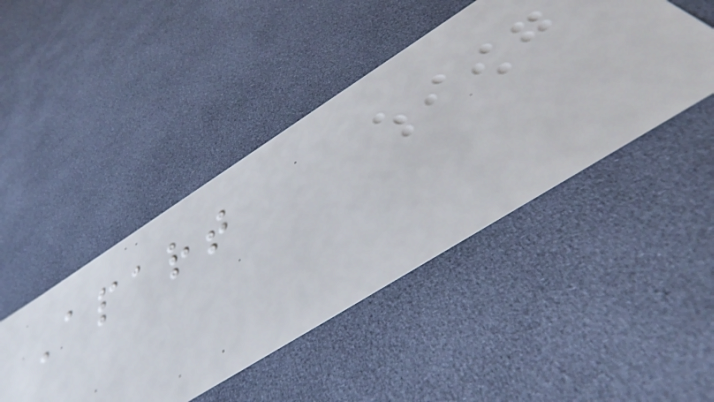Apart
